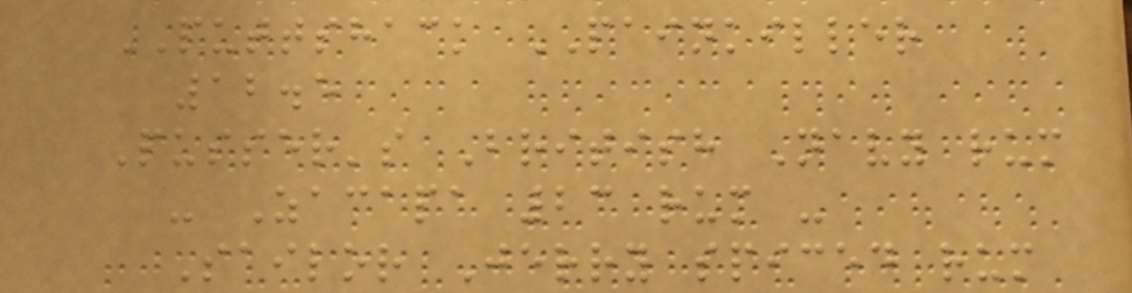PUTTSHACK PAINKILLER
12.5
Pusser's British Navy rum
- Zacapa 23 rum -
Sailor Jerry spiced rum
